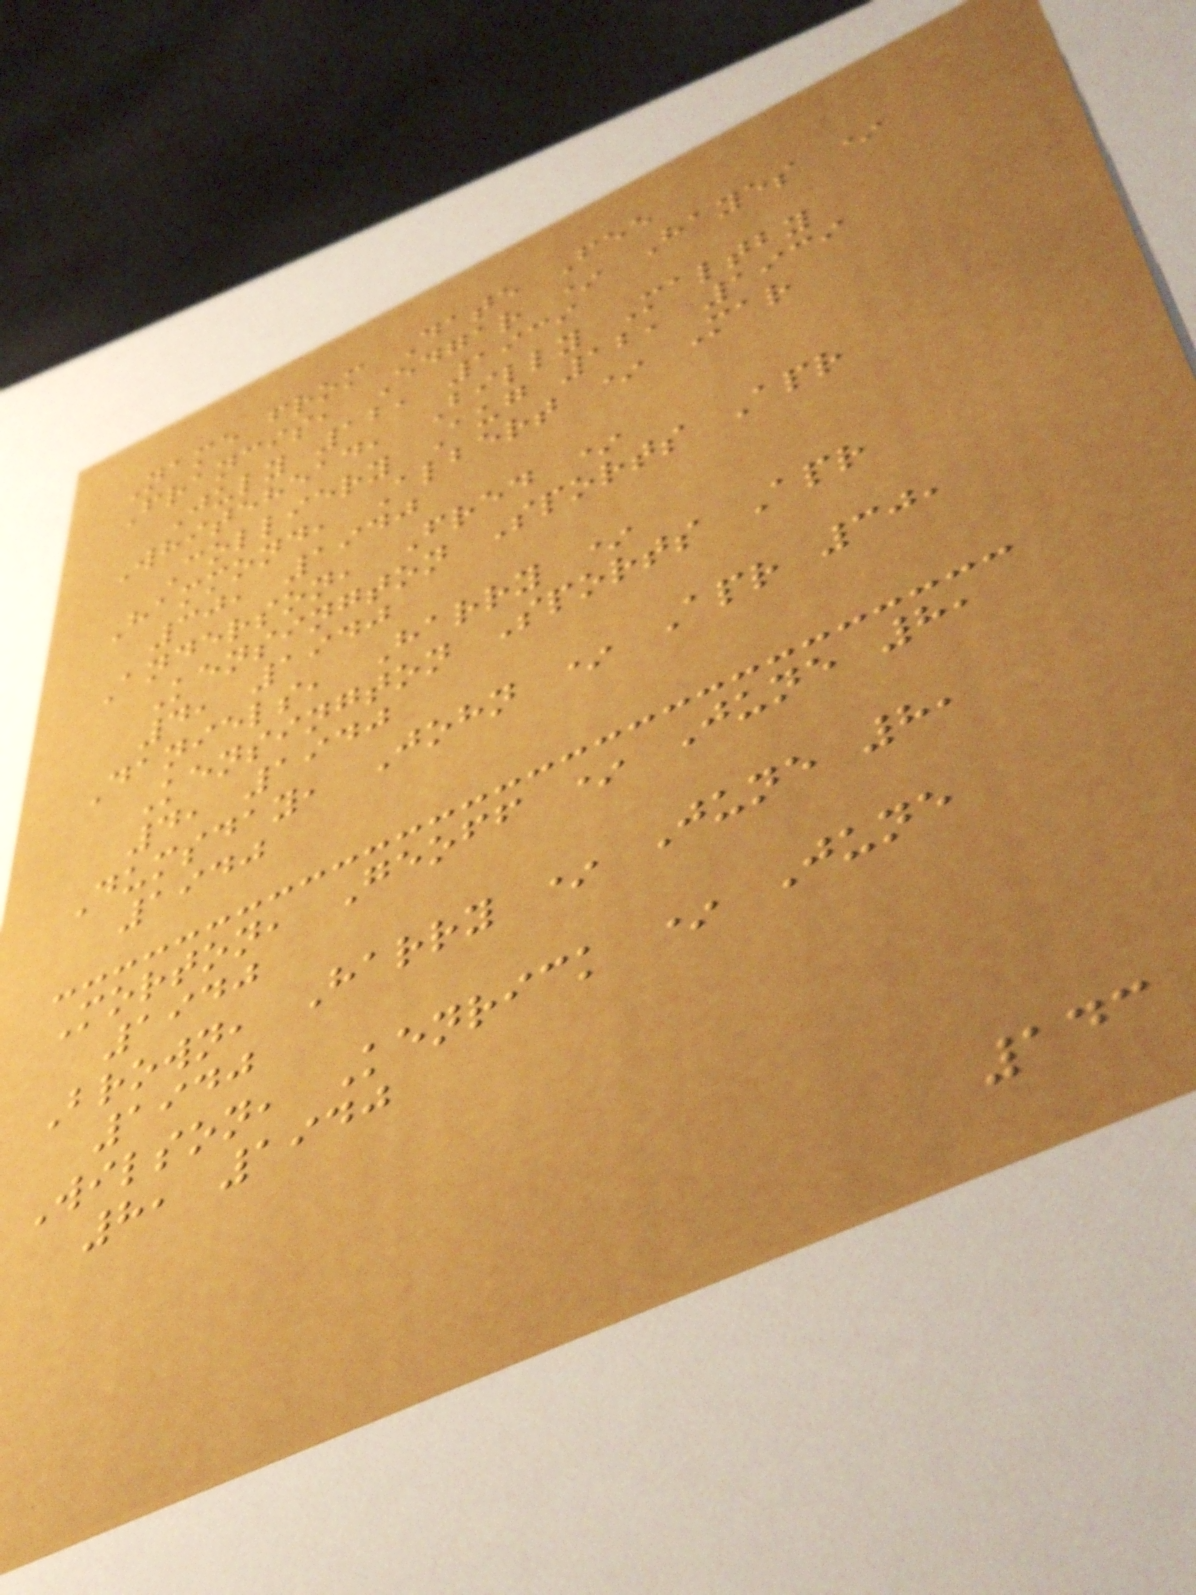Name from Date Fee
Francis, Edgar * Hayes *
July 12, 1939
Whitehead, Billy Maltby
Colliery Aug 12, 1939
Hammond, Albert * Mar
30, 1940
Anderson, Fred *
Kensington Sports Apr
4, 1940
Daniels, Harry *
Kensington Sports Apr
4, 1940
Dumsday, John * Apr 30,
1940
Morton, Geoff * June 8,
1940
Brown, Harry * June 8,
1940
Wilson, Kenrick * June
8, 1940
143
